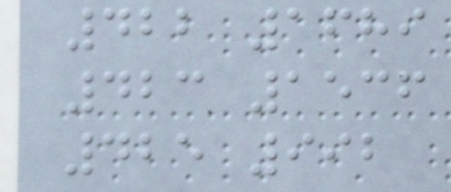422 1689
423 1536
425 992
